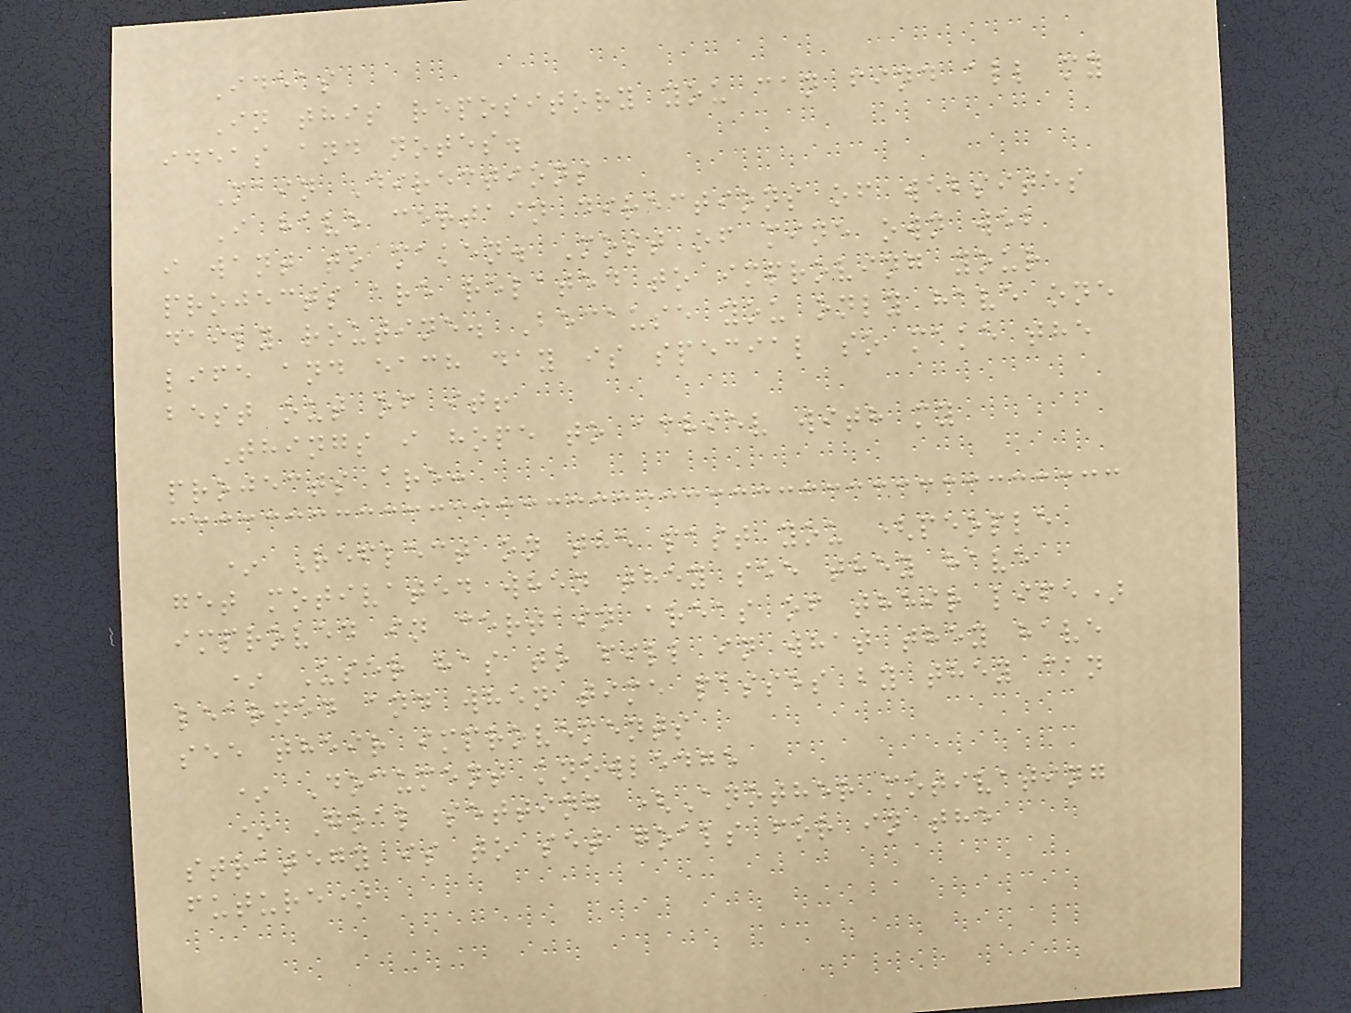Ideas
In this repository you can find all my
ideas and notes.
Main Directions
I have certain directions of websites
i want to maken. Most of mine own web
projects are related to improving your
daily routine. Because you only have one
life and each day is special so make the
best out of it!
Things i hope to achiev with my
projects are:
* Reflect on the past you (people
get motivated when they see they have
improved in certain areas of their life)
* User has to fill in what they have
learned and when time passes by they can
see their improvements
* Document knowledge
* Goal setting (Another motivating
strategy is to set goals for in the
future)
